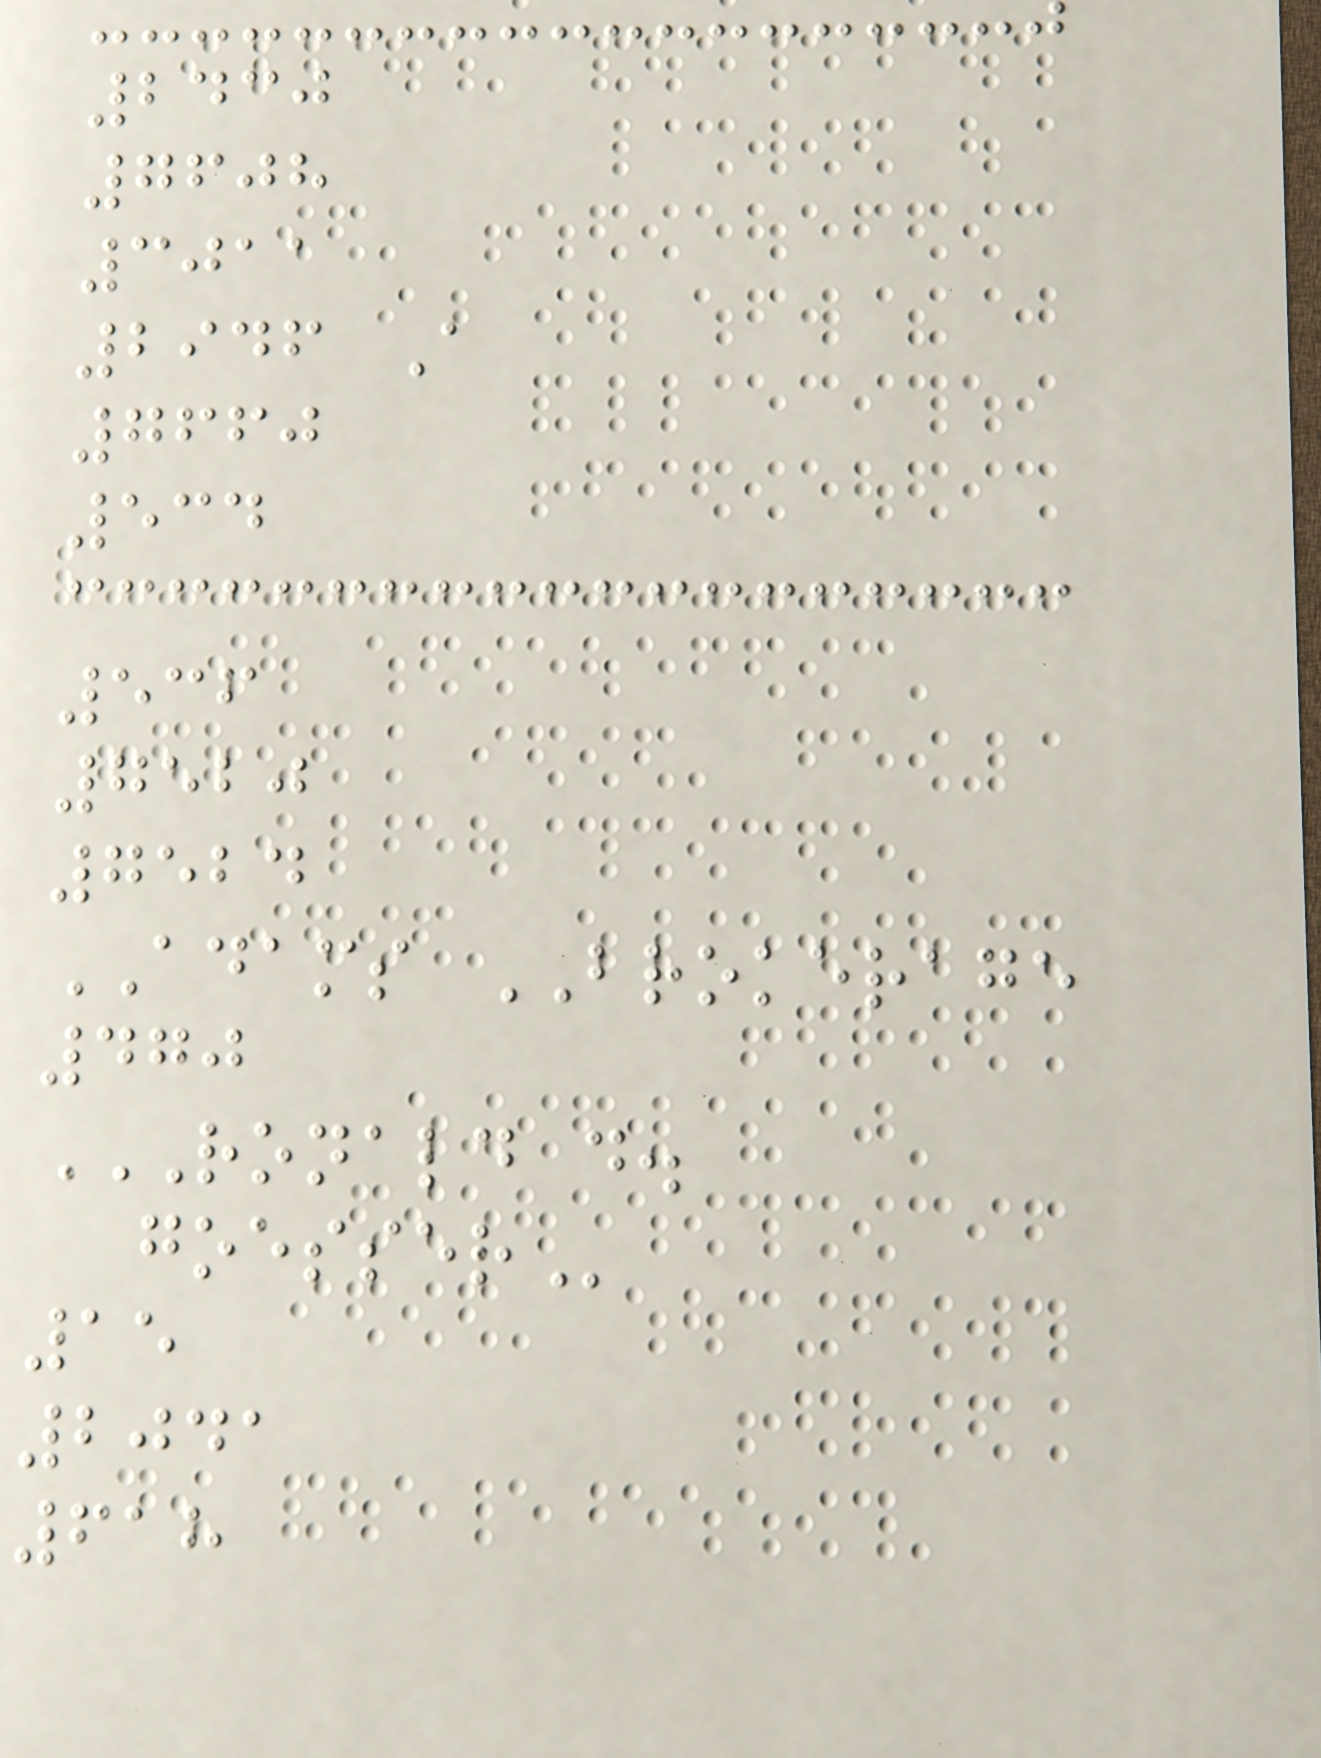2430
7608
3011
2946 A
7660
534
536
7520
7524
ADAMS BROKERAGE
470
RONALD D.
GOESSER
15
2041
618
